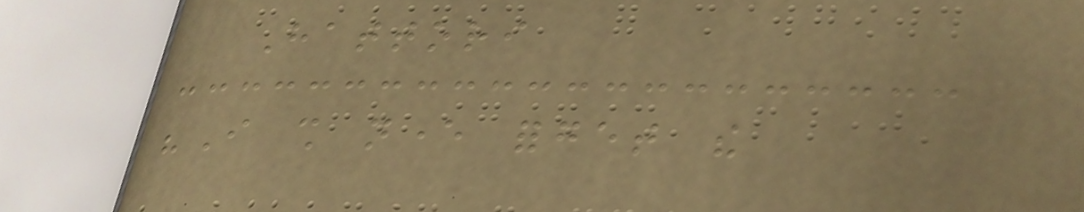Hattori
"I shall never forget the
